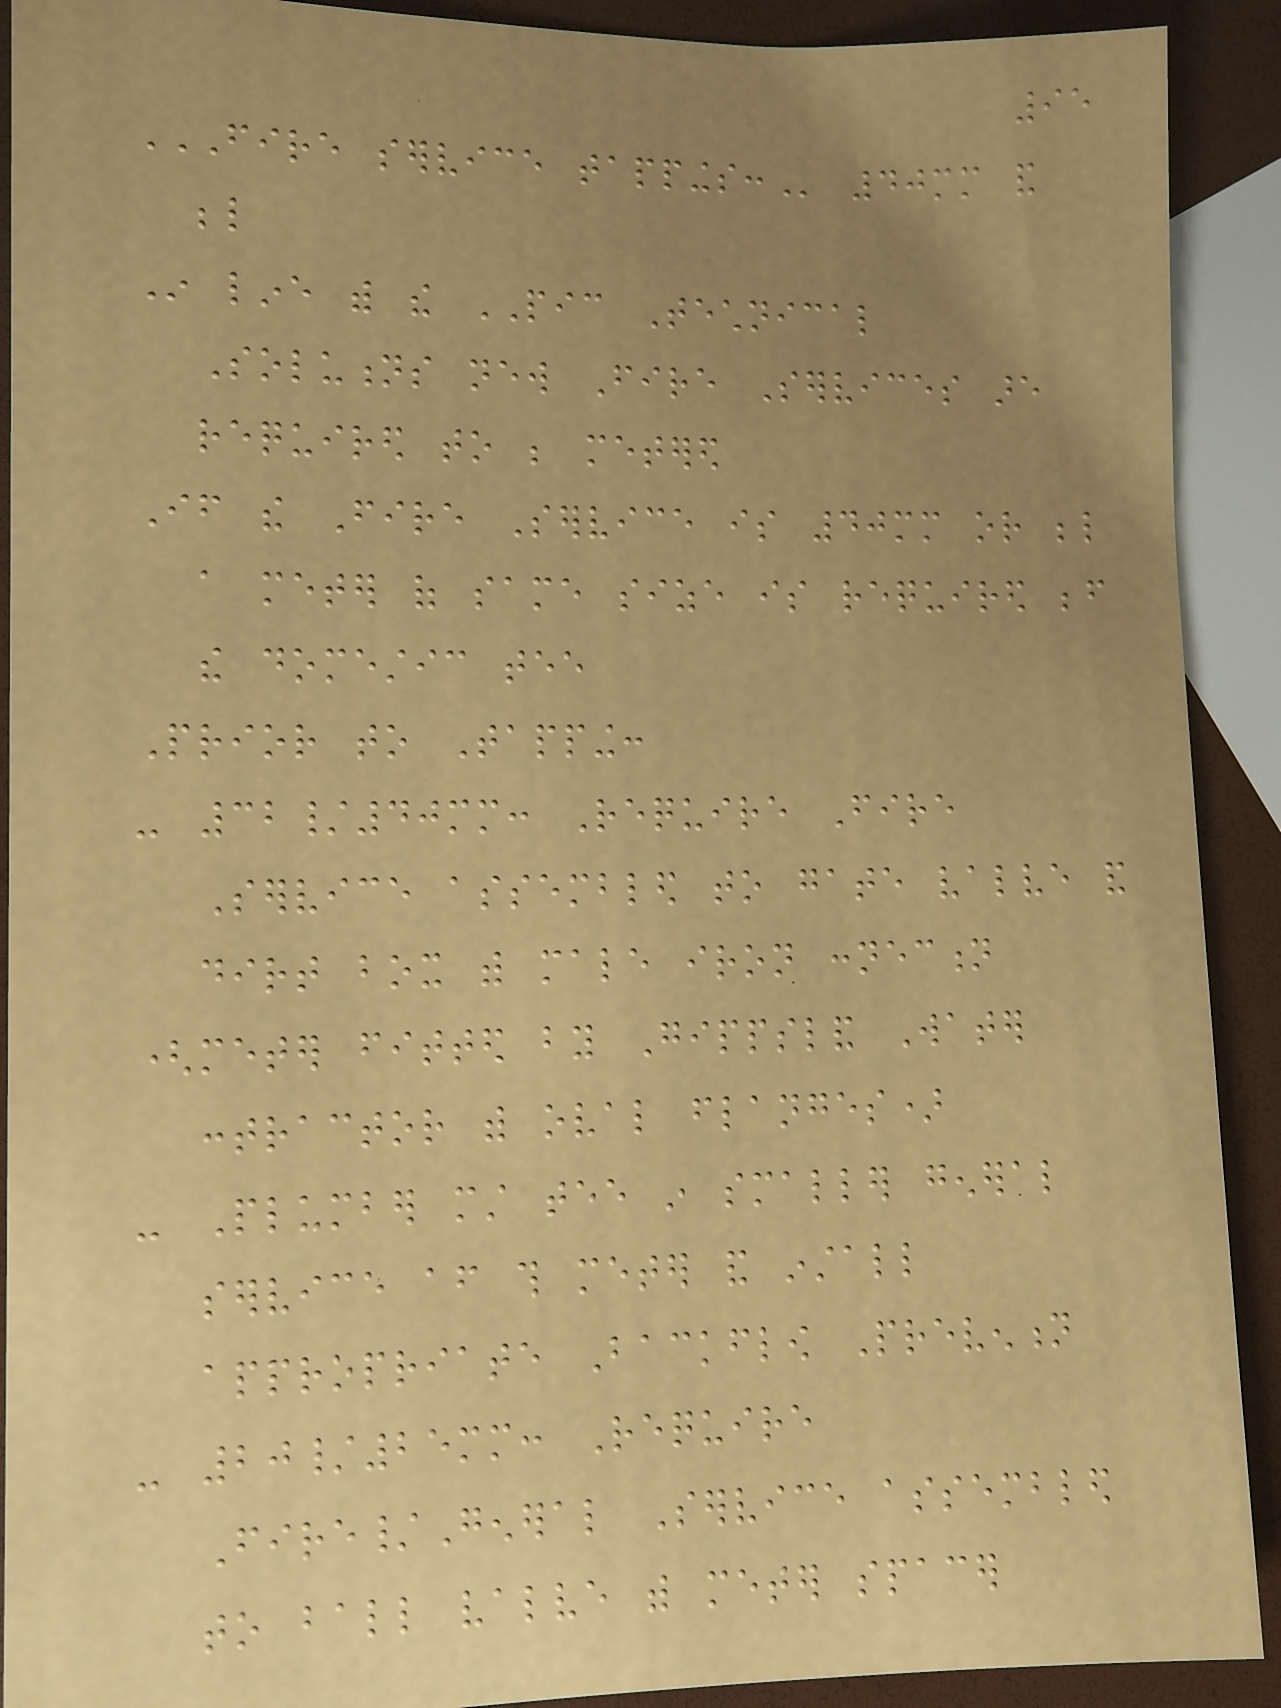95
FIRE SERVICE TAPPINGS: 40mm and
below
In line with the PIC Technical
Solutions new Fire Services are
required to be metered
If the Fire Service is 40mm or below
a meter of same size is required before
the domestic tee
Prior to Tapping:
- 32/40mm: Require Fire
Service assembled to gate valve and
dirt box with male iron connection
(meter fitted by Gippsland Water
contractor with oval flanges)
- Plumber must tee in smaller general
service after this meter and install
appropriate Backflow Prevention
- 20/25mm: Require
Fire/General Service assembled
to ball valve with meter spacer
